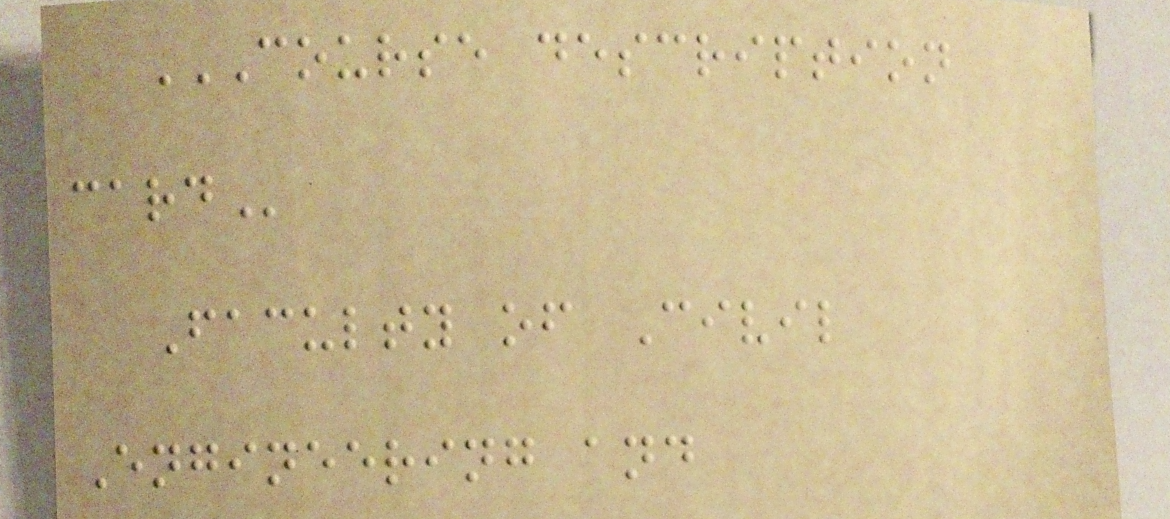COURSE DESCRIPTION
CARD
Faculty of Civil
Engineering and
